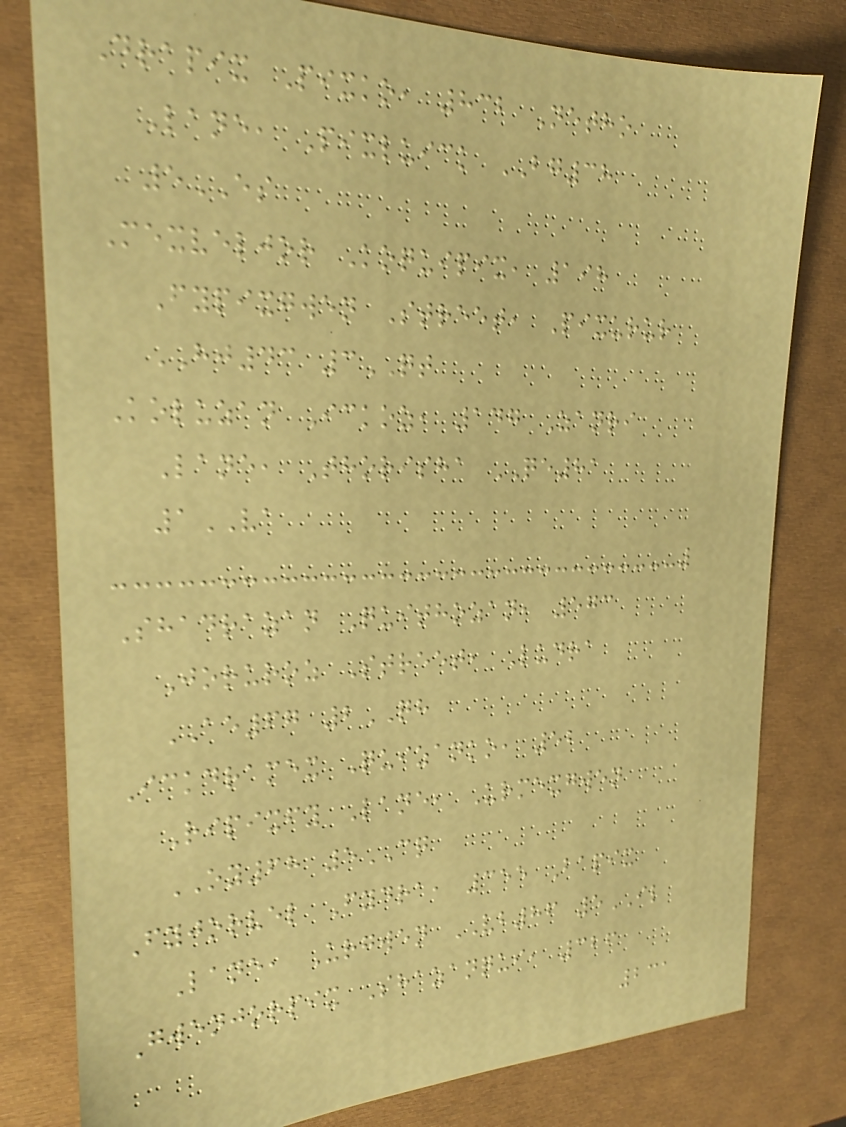Drapix Pixko, 832 Netho
Lane, Pixluick BG38
5ES
Mexveljor Koquipix, 198
Fypixgwen Street, Pixurur
HJ43 3QT
Koluzan Ickoz, 147 Zanri
Lane, Thorisha QE81
1VA
Shadrazan Quithozan, 573
Joruroz Street, Ludra
AE67 2QH
Ickdramex Quizanko, 52
Ripixfy Lane, Urmexgwen
OY68 5CQ
Fyjorvel Fydra, 355 Bapix
Lane, Urgwen VB86 5IL
Gwenjorpix Shazanqui, 326
231
